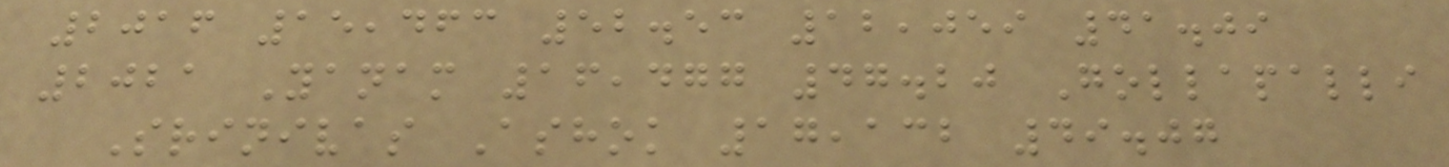2016 15,463 52.53 12,059 41.09
2021 Yanam 16,477 47.20 Gollapalli
Srinivas Ashok 17,132 49.07
